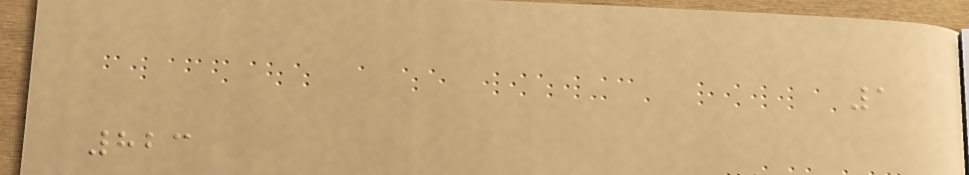1
823
